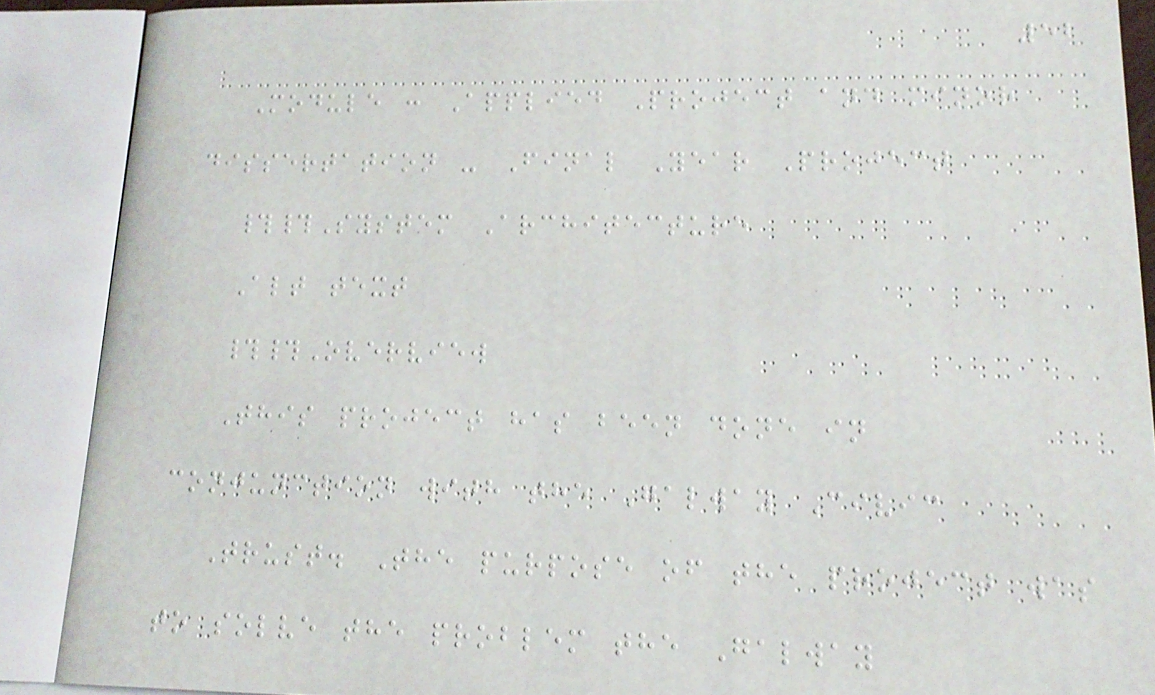52
Module : Applied Project and minor
dissertation - Final Year Project
##System Architecture
Alt text
##Overview
This project has been done in
conjunction with the Galway Civic
Trust. The purpose of the project was
to solve the problem the Galway
